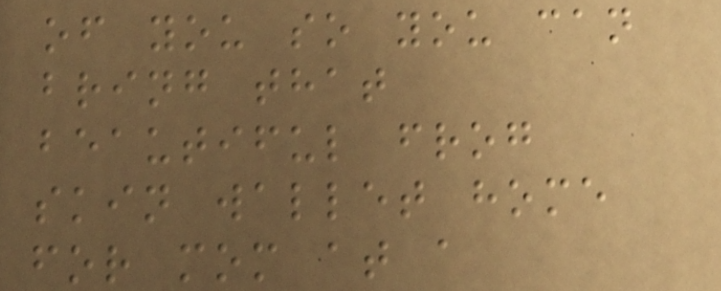of you so you can
bring that
beautiful frog
skin wallet home
for mom at a
